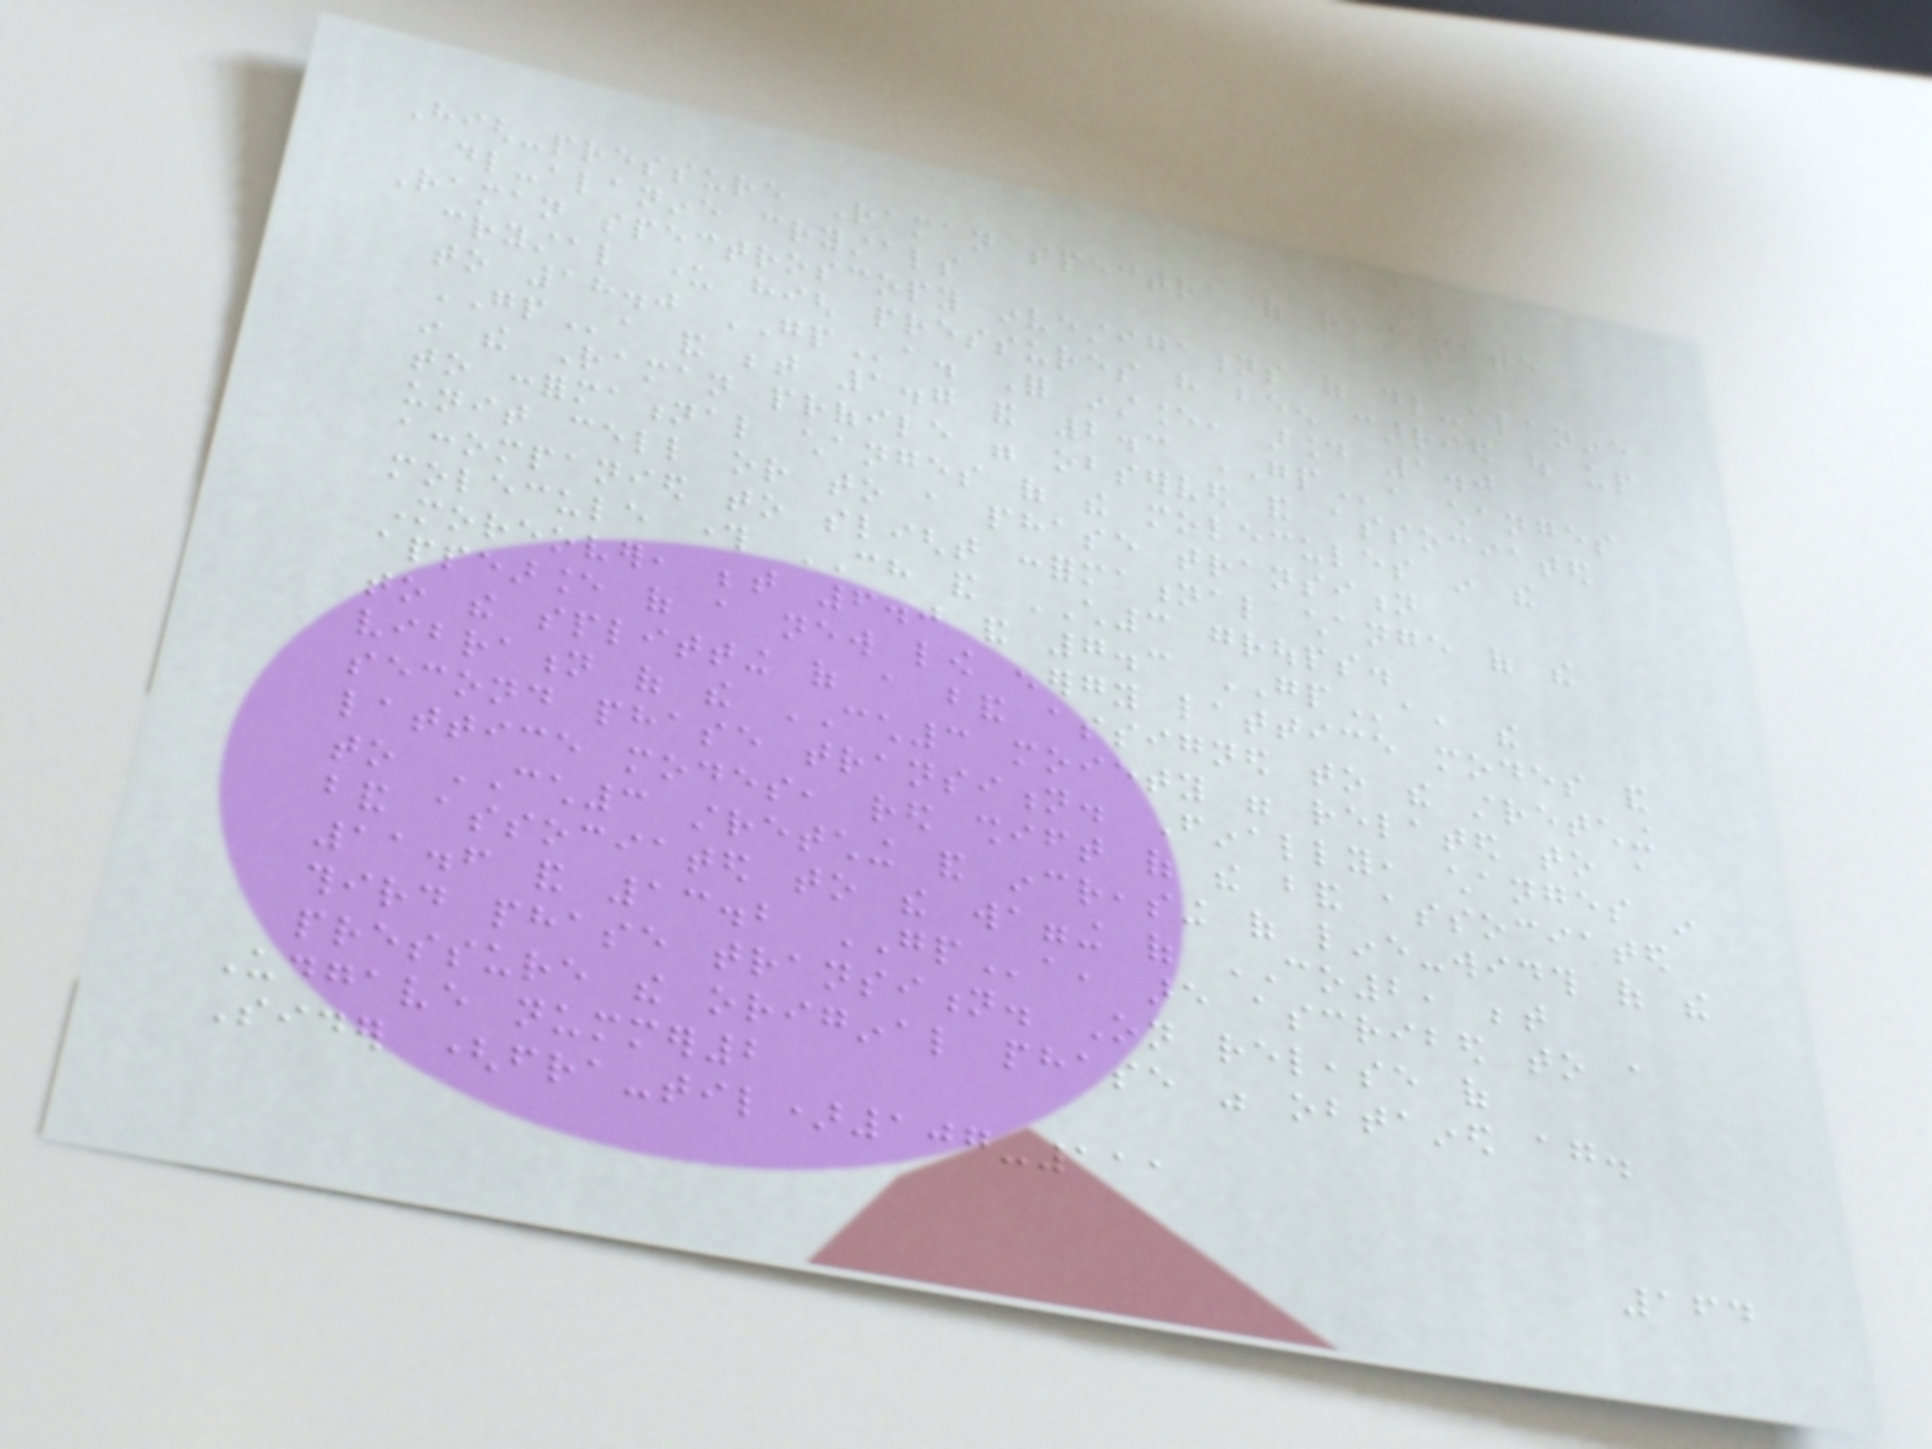High-pressure Raman spectra of racemate
dl-alanine crystals
Raman spectroscopy investigations of dl-alanine
crystal under high pressures have been carried out up
to 18.0 GPa. For instance, around 1.0
GPa and between 1.7 and 2.3 GPa changes
in the Raman profile were observed and associated
to conformational changes of the molecules in the
unit cell or to a phase transition
accompanied to slight conformational change of the
molecule through CH and CH3 groups.
Moreover, between 6.0 and 7.3 GPa, the
appearance of a new low energy lattice modes and
to the splitting of a band assigned to the stretching
vibration of the CCH3 moiety were related to a
second phase transition. Finally, changes in
lattice modes, red shift of the band associated
to CCH3 stretching and increasing of line-width of the
band associated to the wagging of CO2, between
11.6 and 13.2 GPa, are ascribed to a
third phase transition. On release of
pressure the original phase was obtained again.
Udgave nummer2
Sider (fra-til)107-111
164
